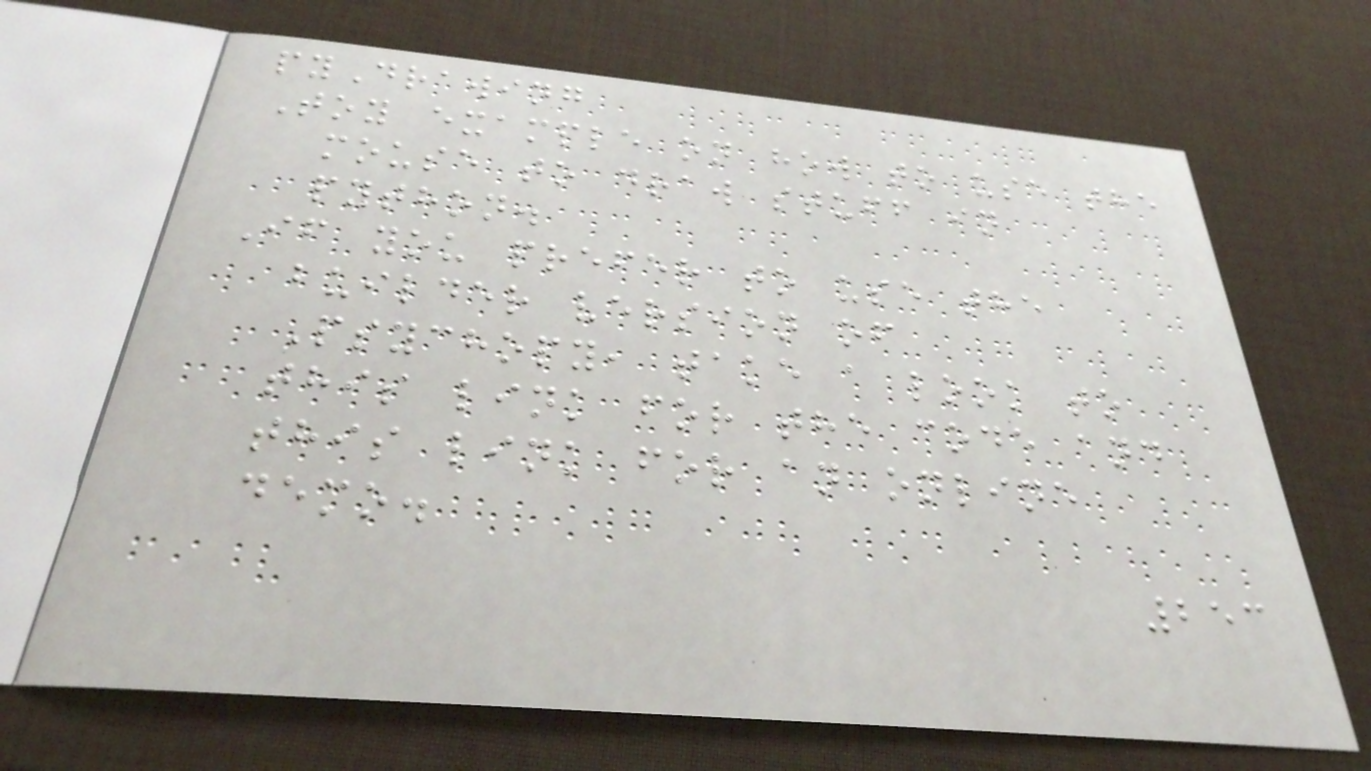pyDrawing
Toy example on how to use the
mouse to draw stuff in
python.
If you prefer to use the
builder version of
Psychopy, take a look to
this link for the code and
this link for an online
demo.
253
